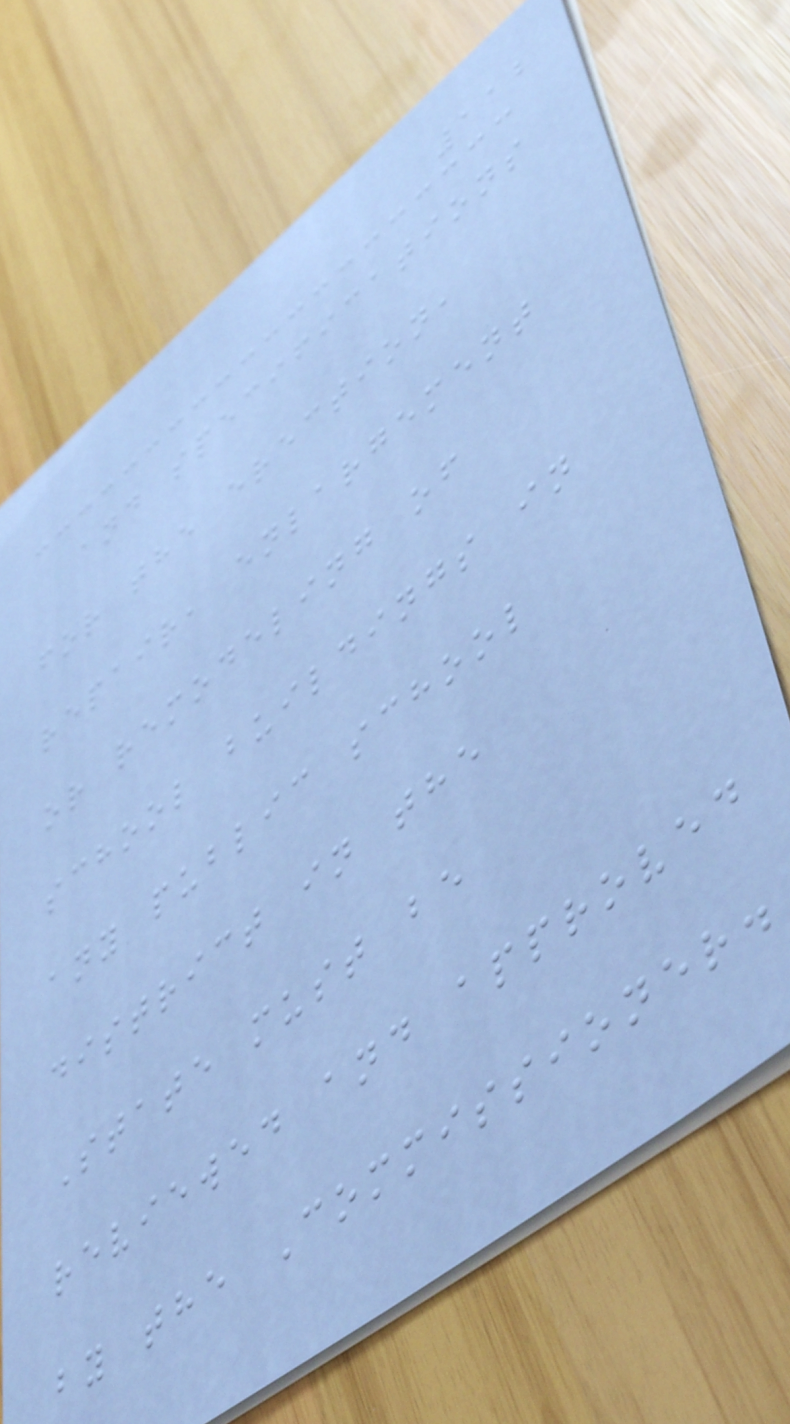112
and specifications
for the erection,
repair, enlargement
or remodeling of
school buildings in
any public school
district in the
State must be
reviewed and approved
by the Commissioner.
